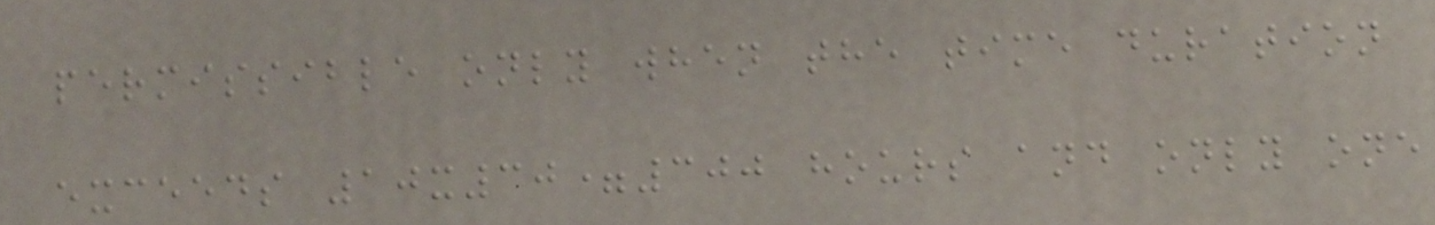permissible only when the time duration
exceeds 10x30=300 hours and only one
